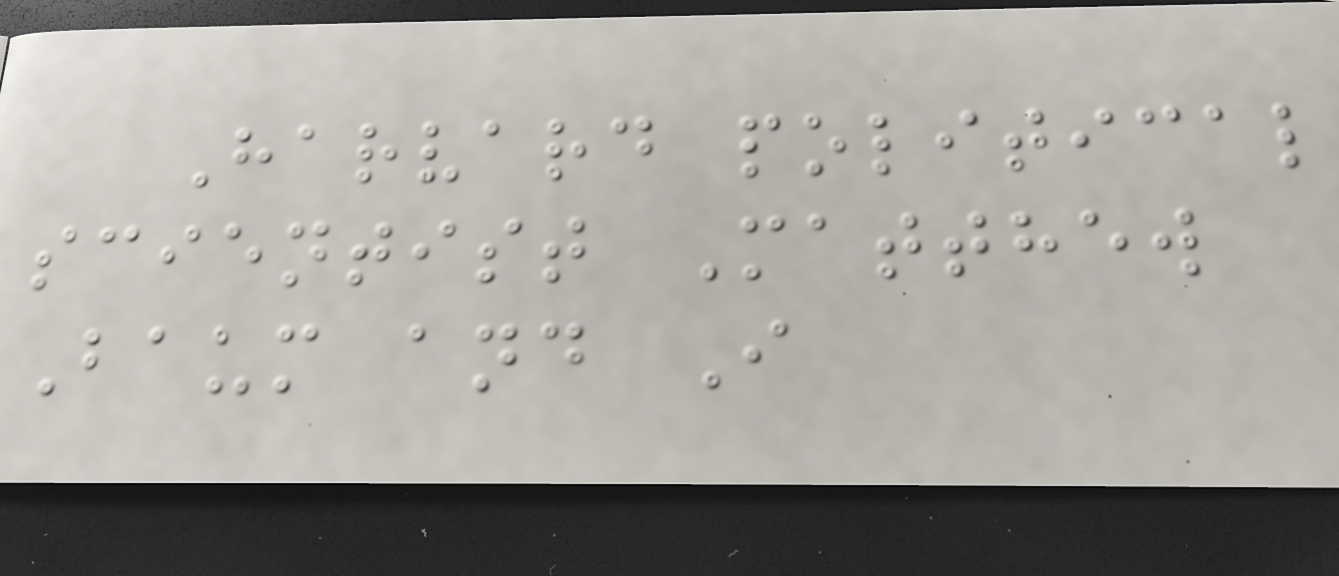Harvard political
scientist Matthew
Baum and I
